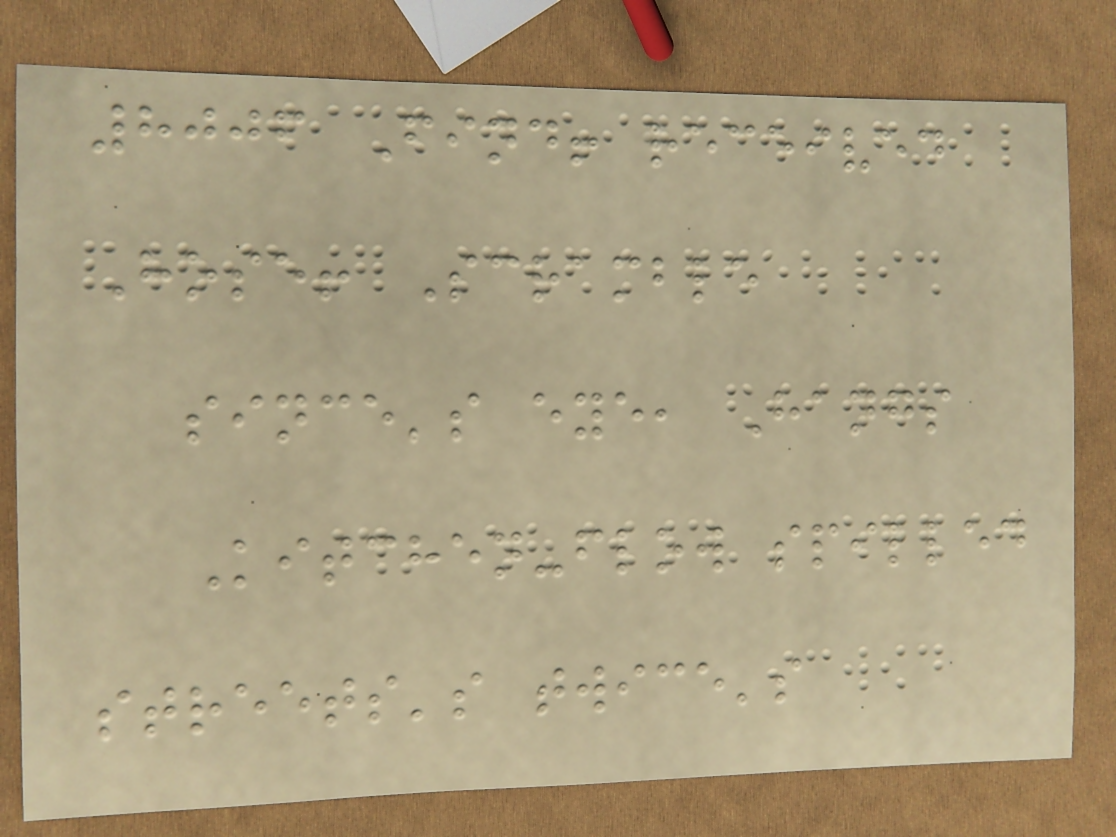8006 Find! received
Hose! Scramble
since's eye, Hangs
Kitchen-flow spilled
streets's twice's
